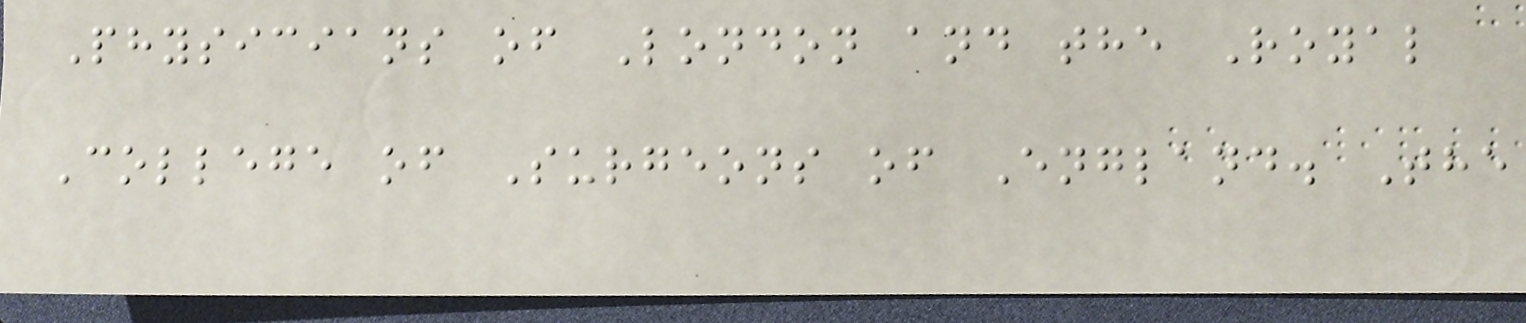Physicians of London and the Royal
College of Surgeons of England. The
